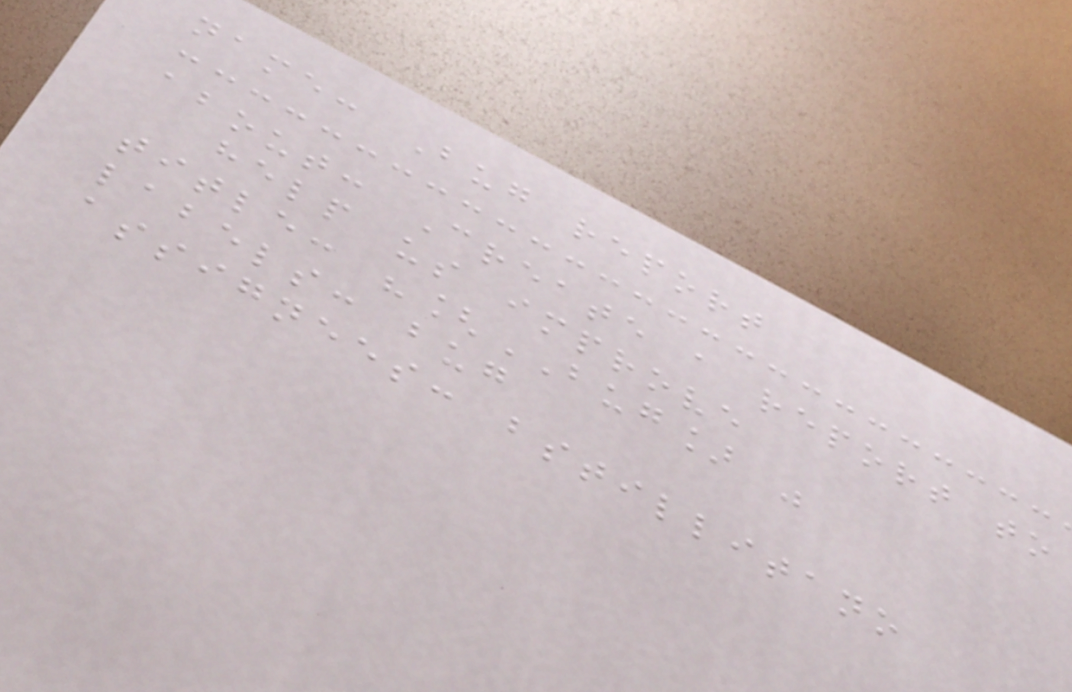name: Bug report
about: Create a report to
help us improve
title: "[BUG] "
labels: bug
assignees: bstillitano
